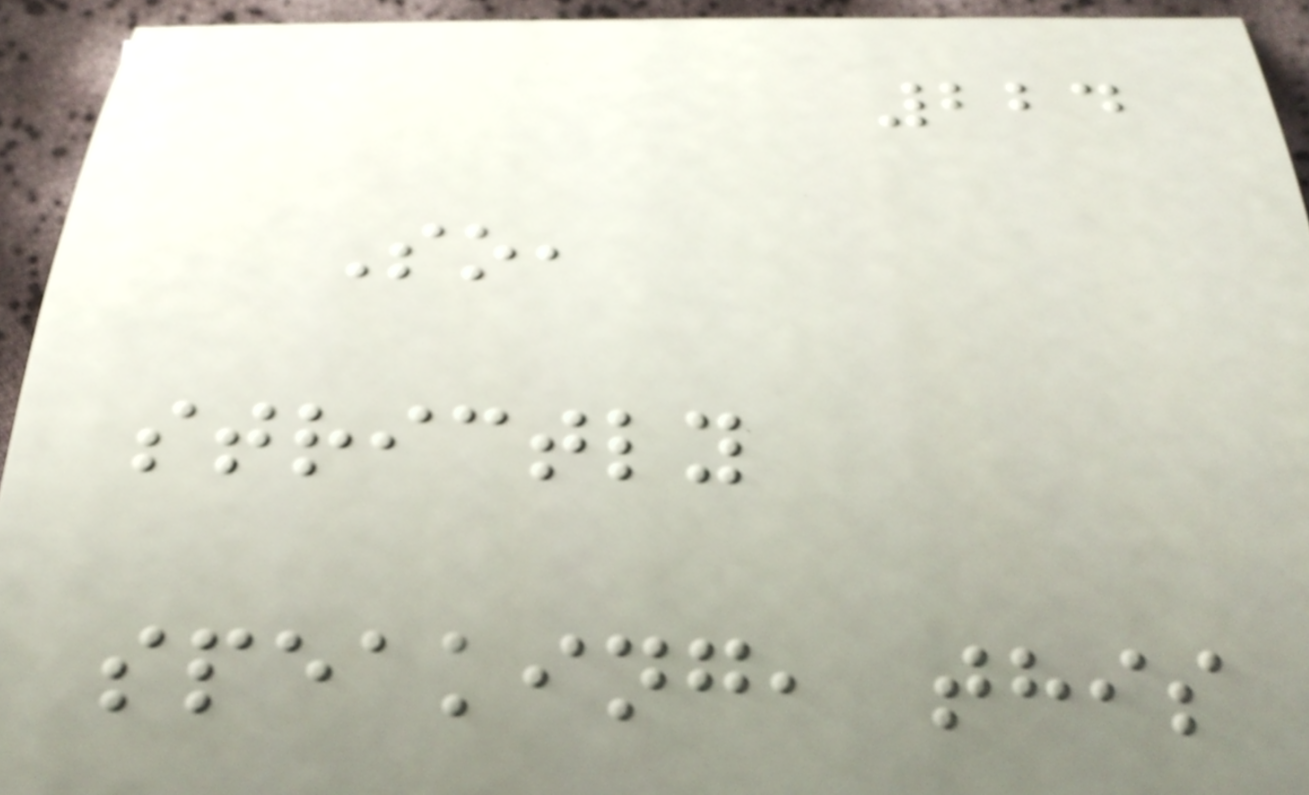224
So,
strictly
speaking, this
